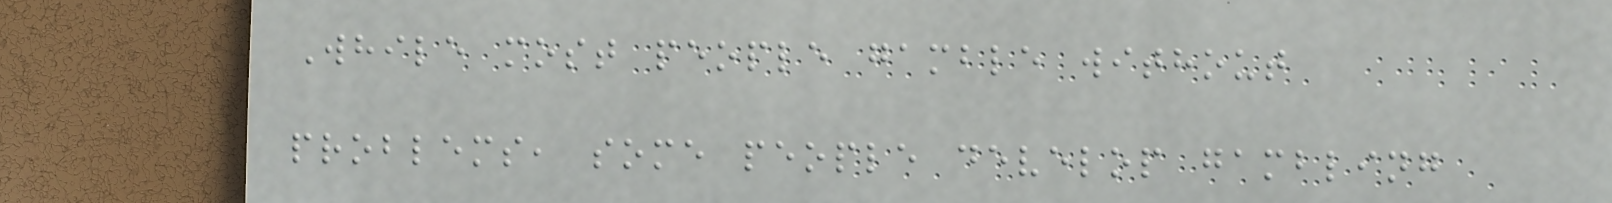While most people gamble without
problems, some people develop gambling
